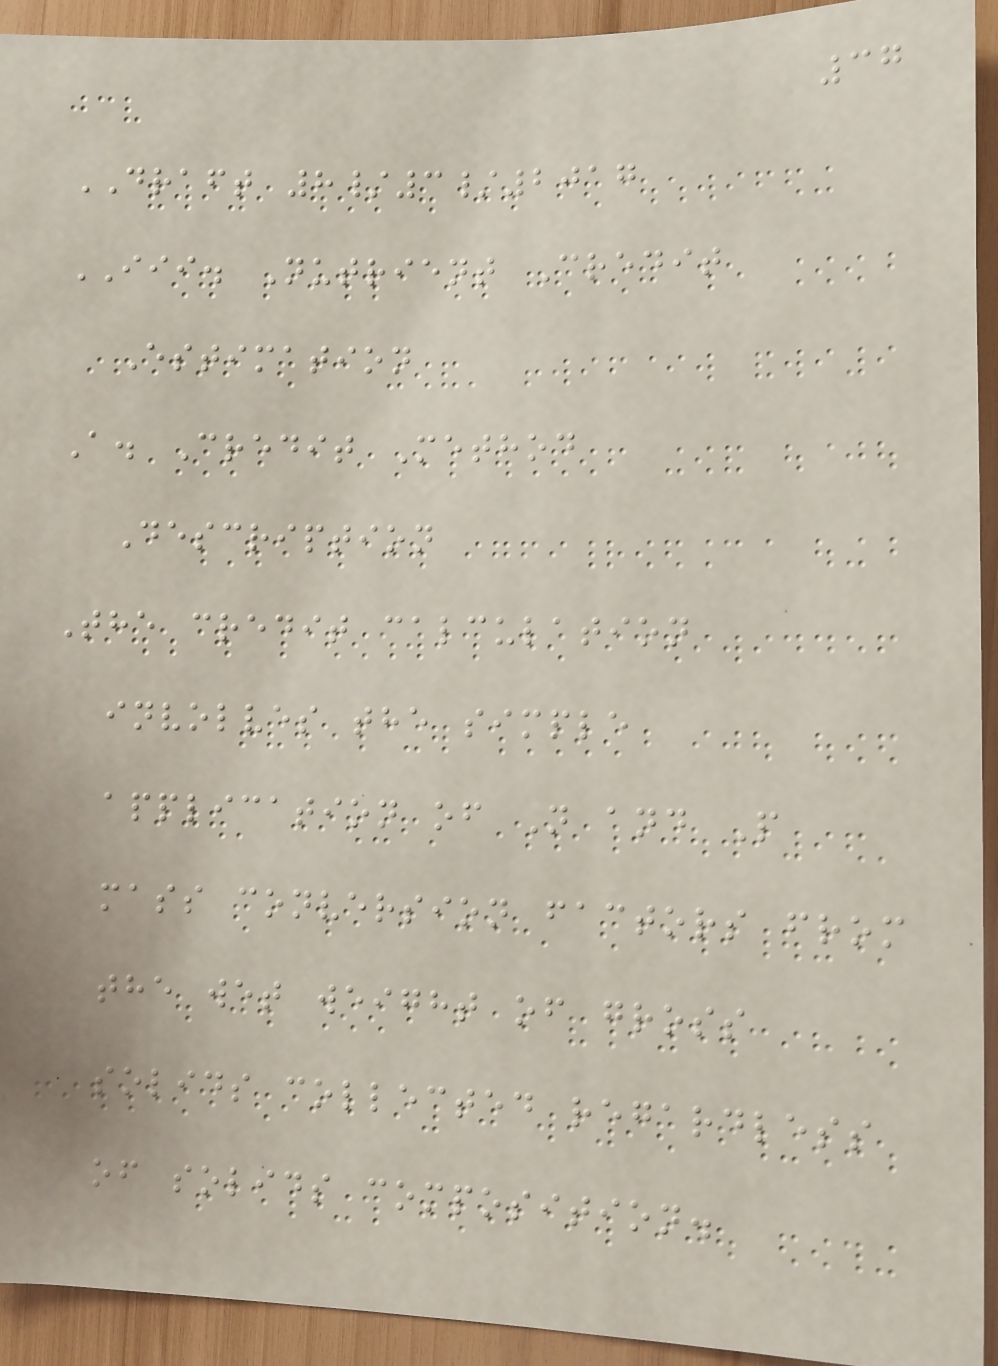37
DRAFT 8/3/2017
III. Nutrient Credit
Estimation
A. Credit Method
Description
The credit calculation
involves the simple
application of N and P
mass conversion factors from
the wet weight of gross
solids collected regardless
of solids composition.
